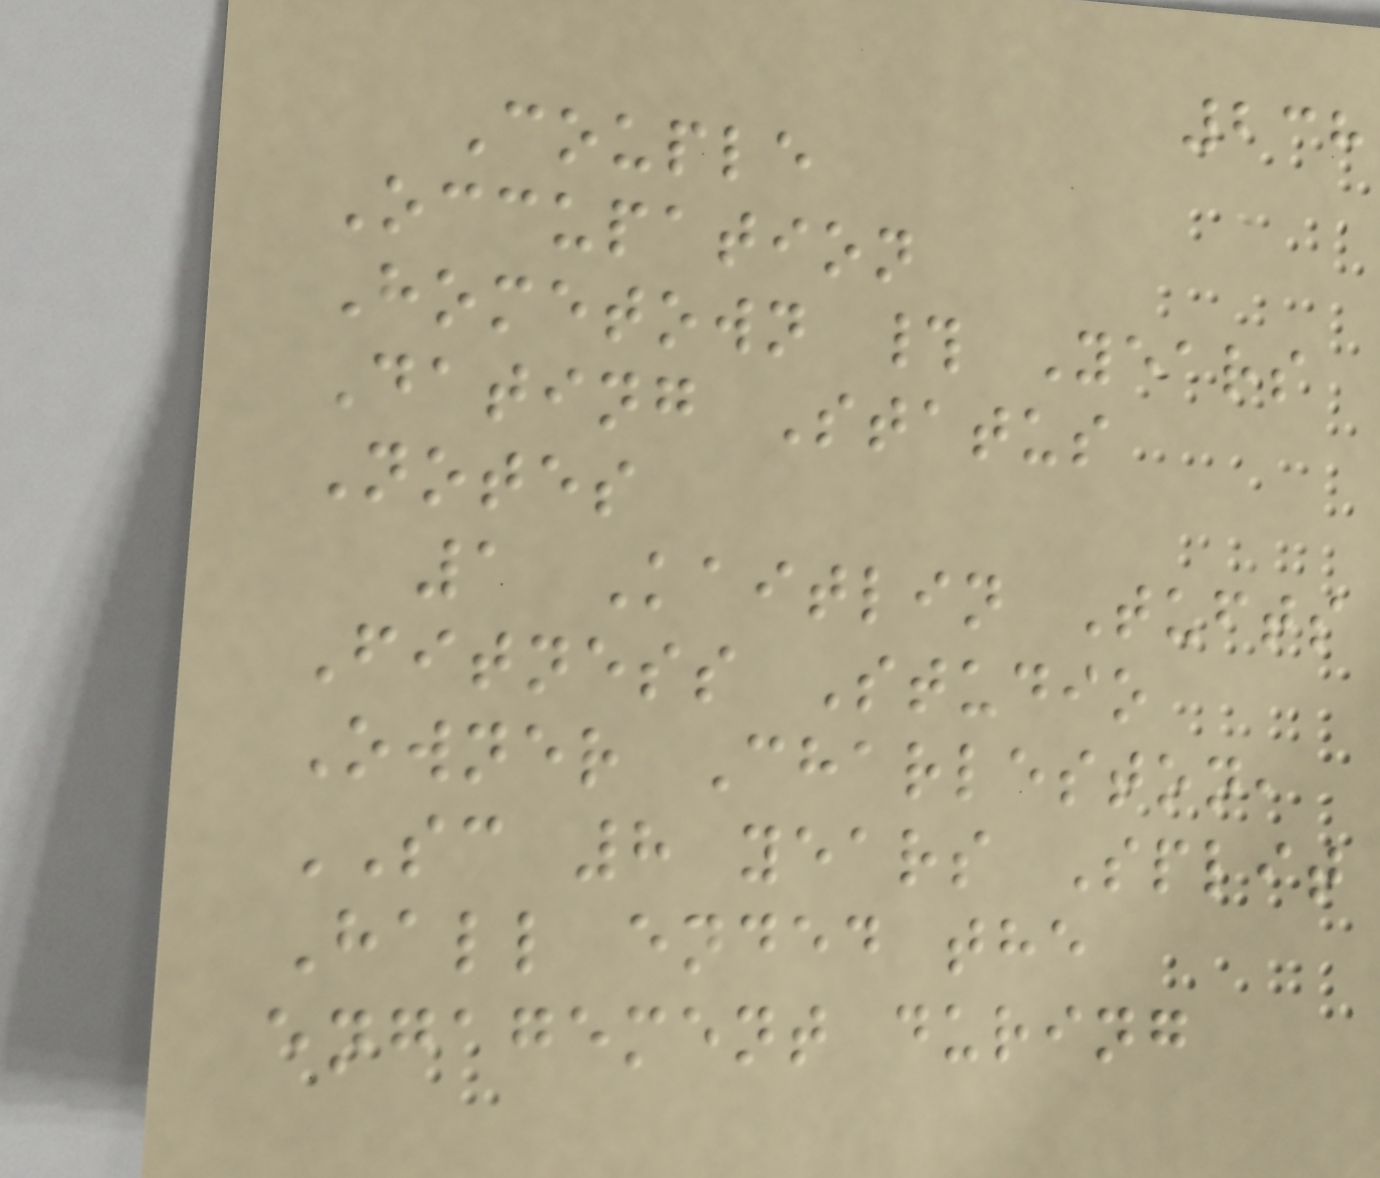238
Couple
Occupation
Hometown # Years
Dating Status
Notes
1 Kaitlin Tufts
Fitness Studio
Owner Charleston,
SC 8 years Split
Hall ended the
engagement during
